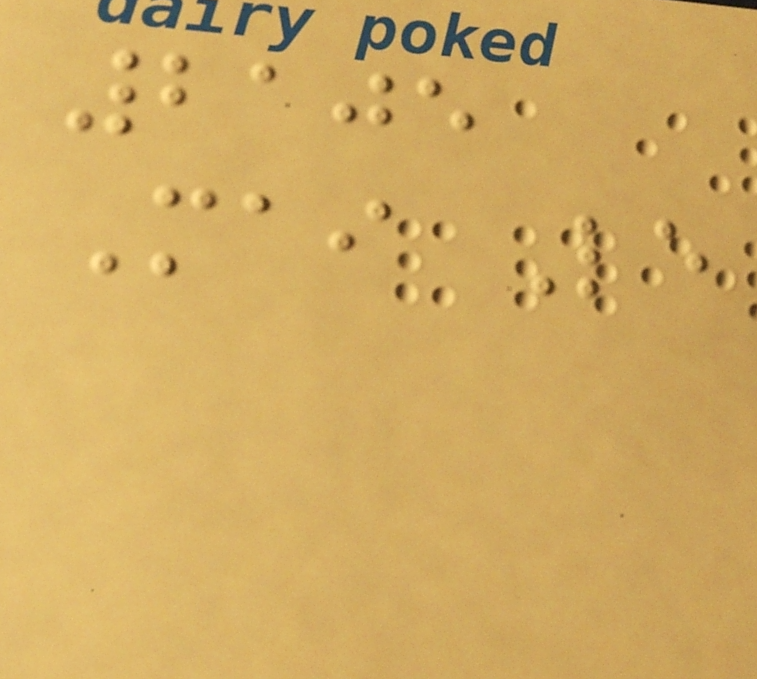2105
Mai Le
